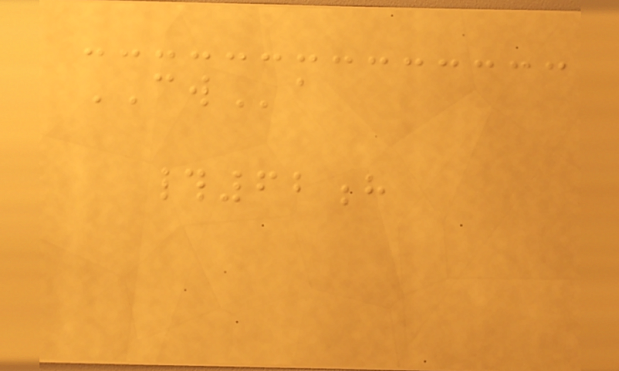CWa
#62h
